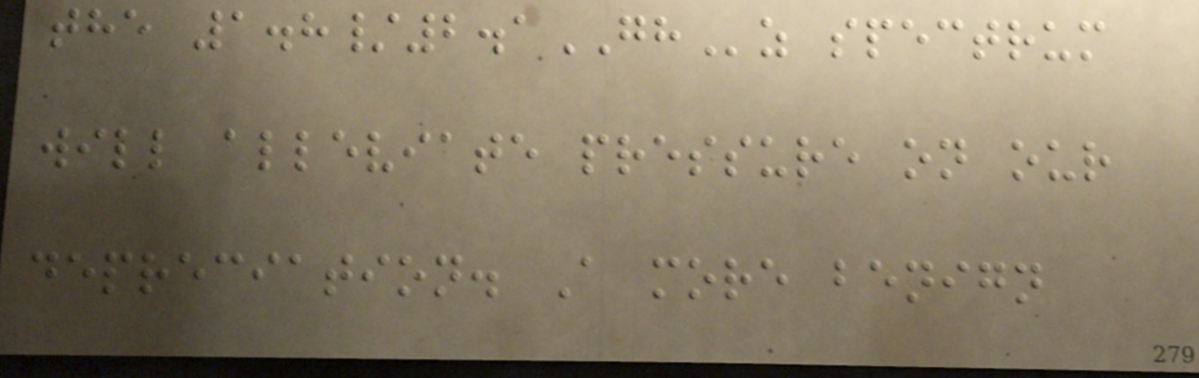the 1.8/2.1GHz spectrum
will alleviate pressure on our
depreciation. A more benign
